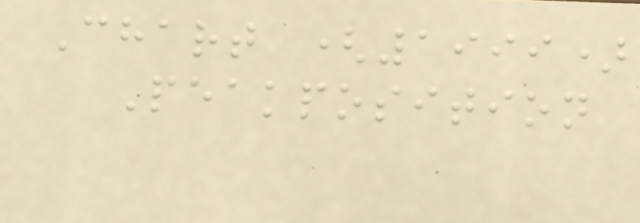Chart (1999)
Peakposition
